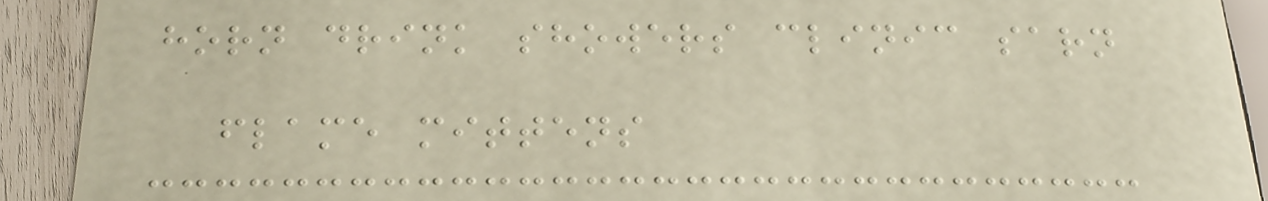horn drink showers clinic sarn
flame mittens
